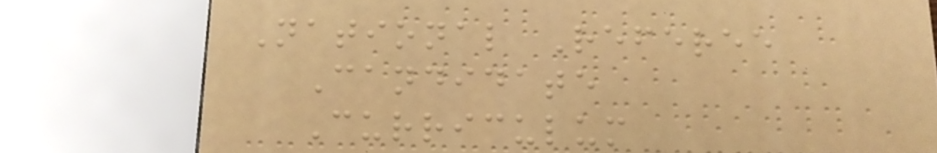National Referee
Candidate
Curriculum
